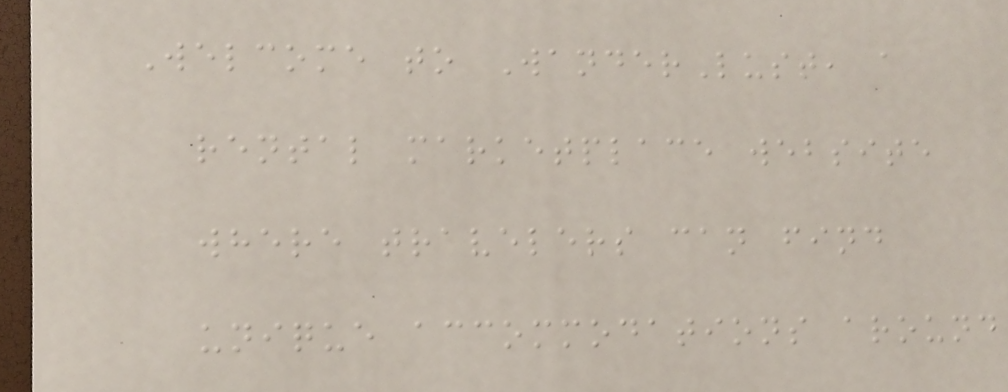Welcome to WanderLust, a
rental marketplace website
where travelers can find
unique accommodations around
